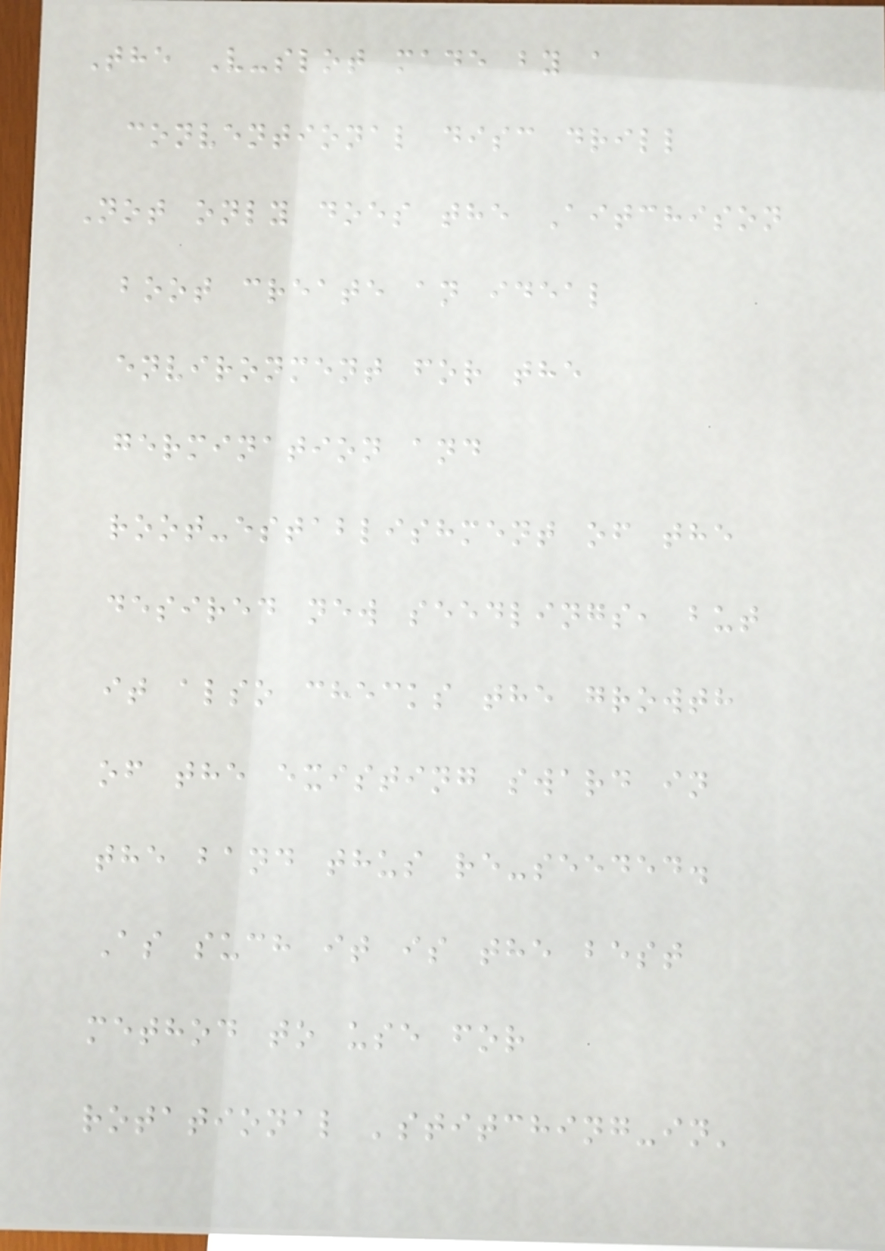The V-slot made by a
conventional disc drill
Not only does the Aitchison
boot create an ideal
environment for the
germination and
root-establishment of the
desired new seedlings, but
it also checks the growth
of the existing sward in
the band thus re-seeded.
As such it is the best
method to use for
rotational 'stitching-in'
